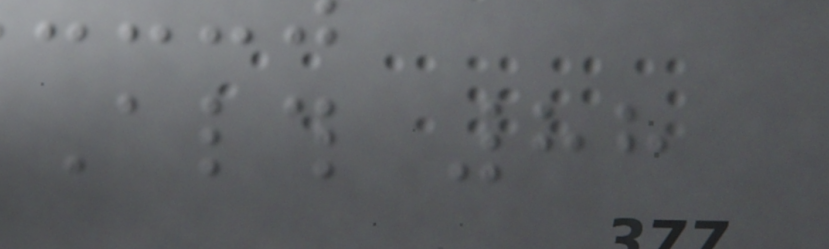Although 88
